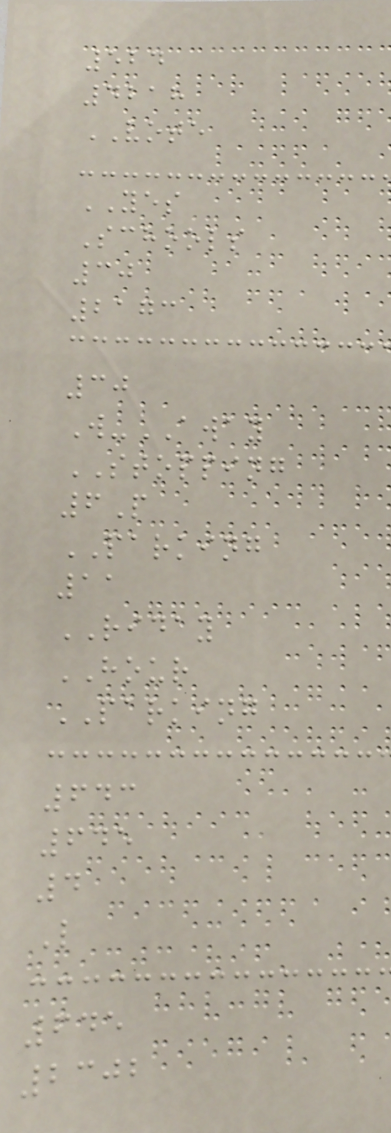524
4218
VOTE
YES
Schools
30
2173
30
W-AWAY
STOPPING
6P
PARKING
11
RIDAY
HOUR
PARKING
643
645
4
L
645
2302
